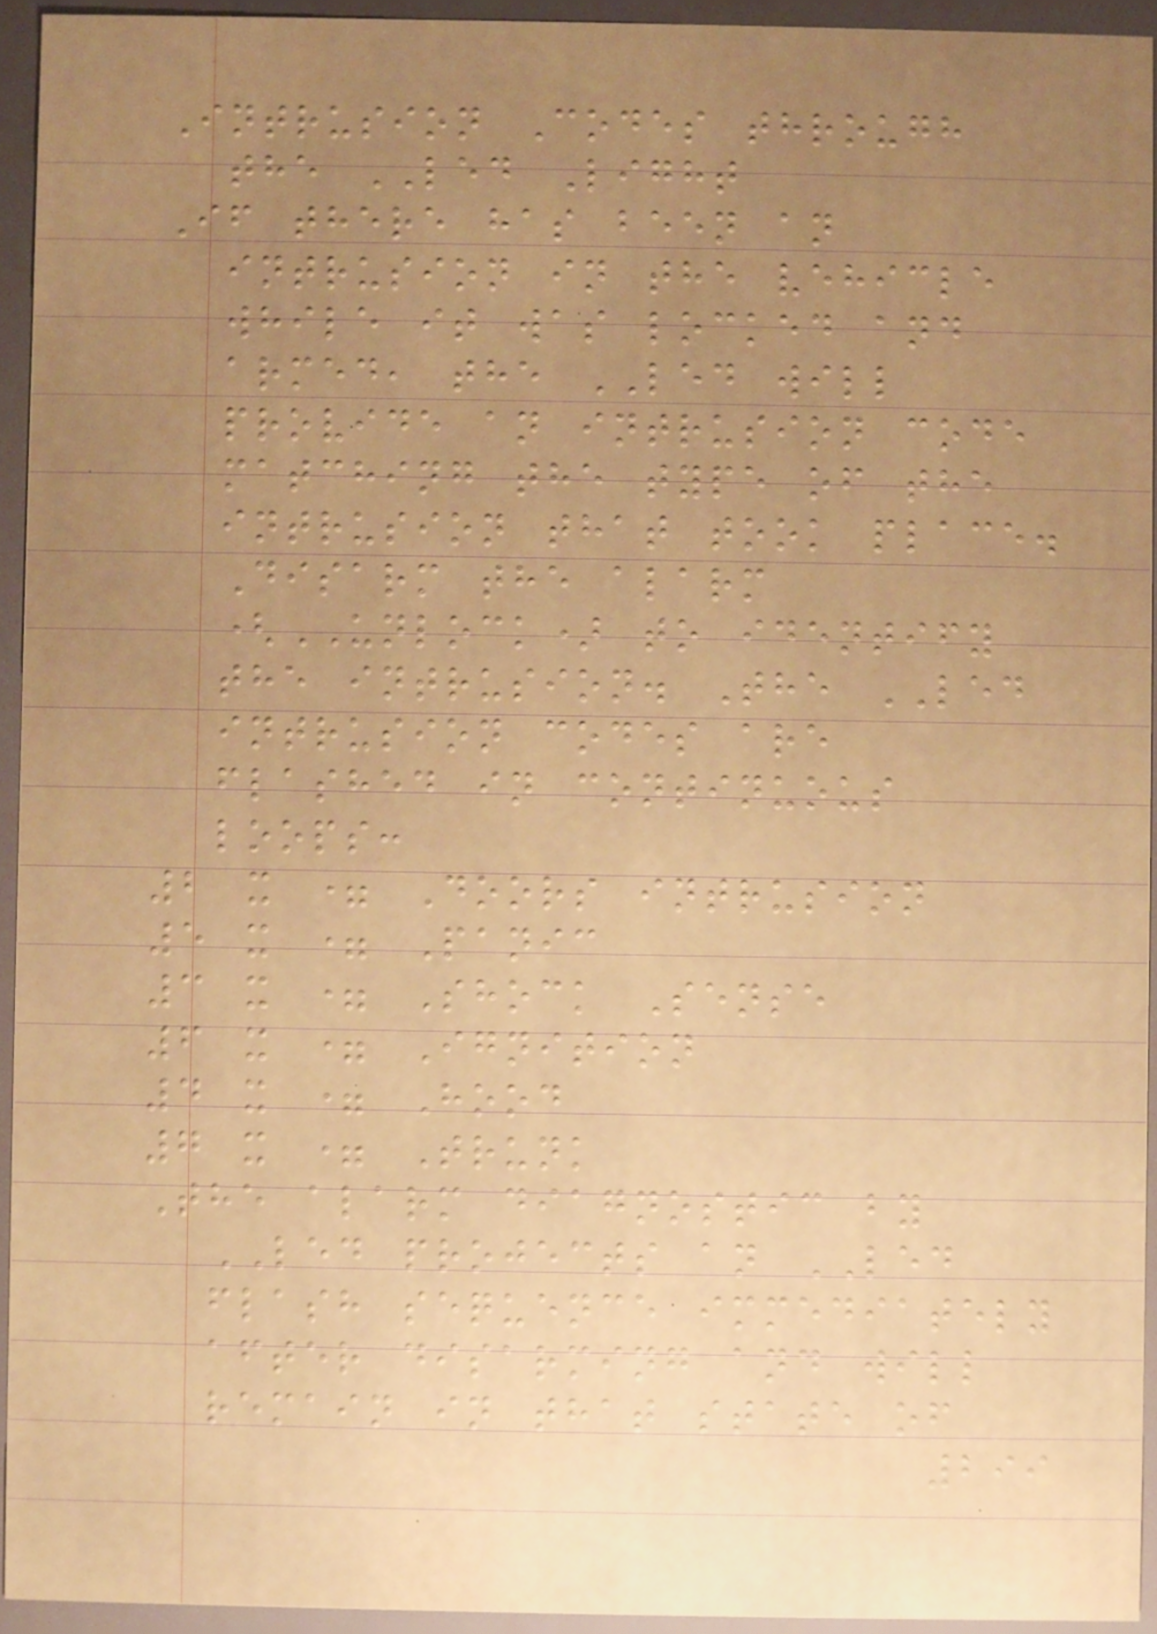Intrusion Codes through
the LED Light
If there has been an
intrusion in the vehicle
while it was locked and
armed, the LED will
provide an intrusion code
matching the type of the
intrusion that took place.
Disarm the alarm
(UNLOCK) to identify
the intrusion. The LED
intrusion codes are
flashed in continuous
loops:
2 x = Doors intrusion
5 x = Panic
3 x = Shock Sense
6 x = Ignition
4 x = Hood
7 x = Trunk
The alarm diagnostic by
LED projects an LED
flash sequence immediately
after disarming and will
remain in that state of
299
